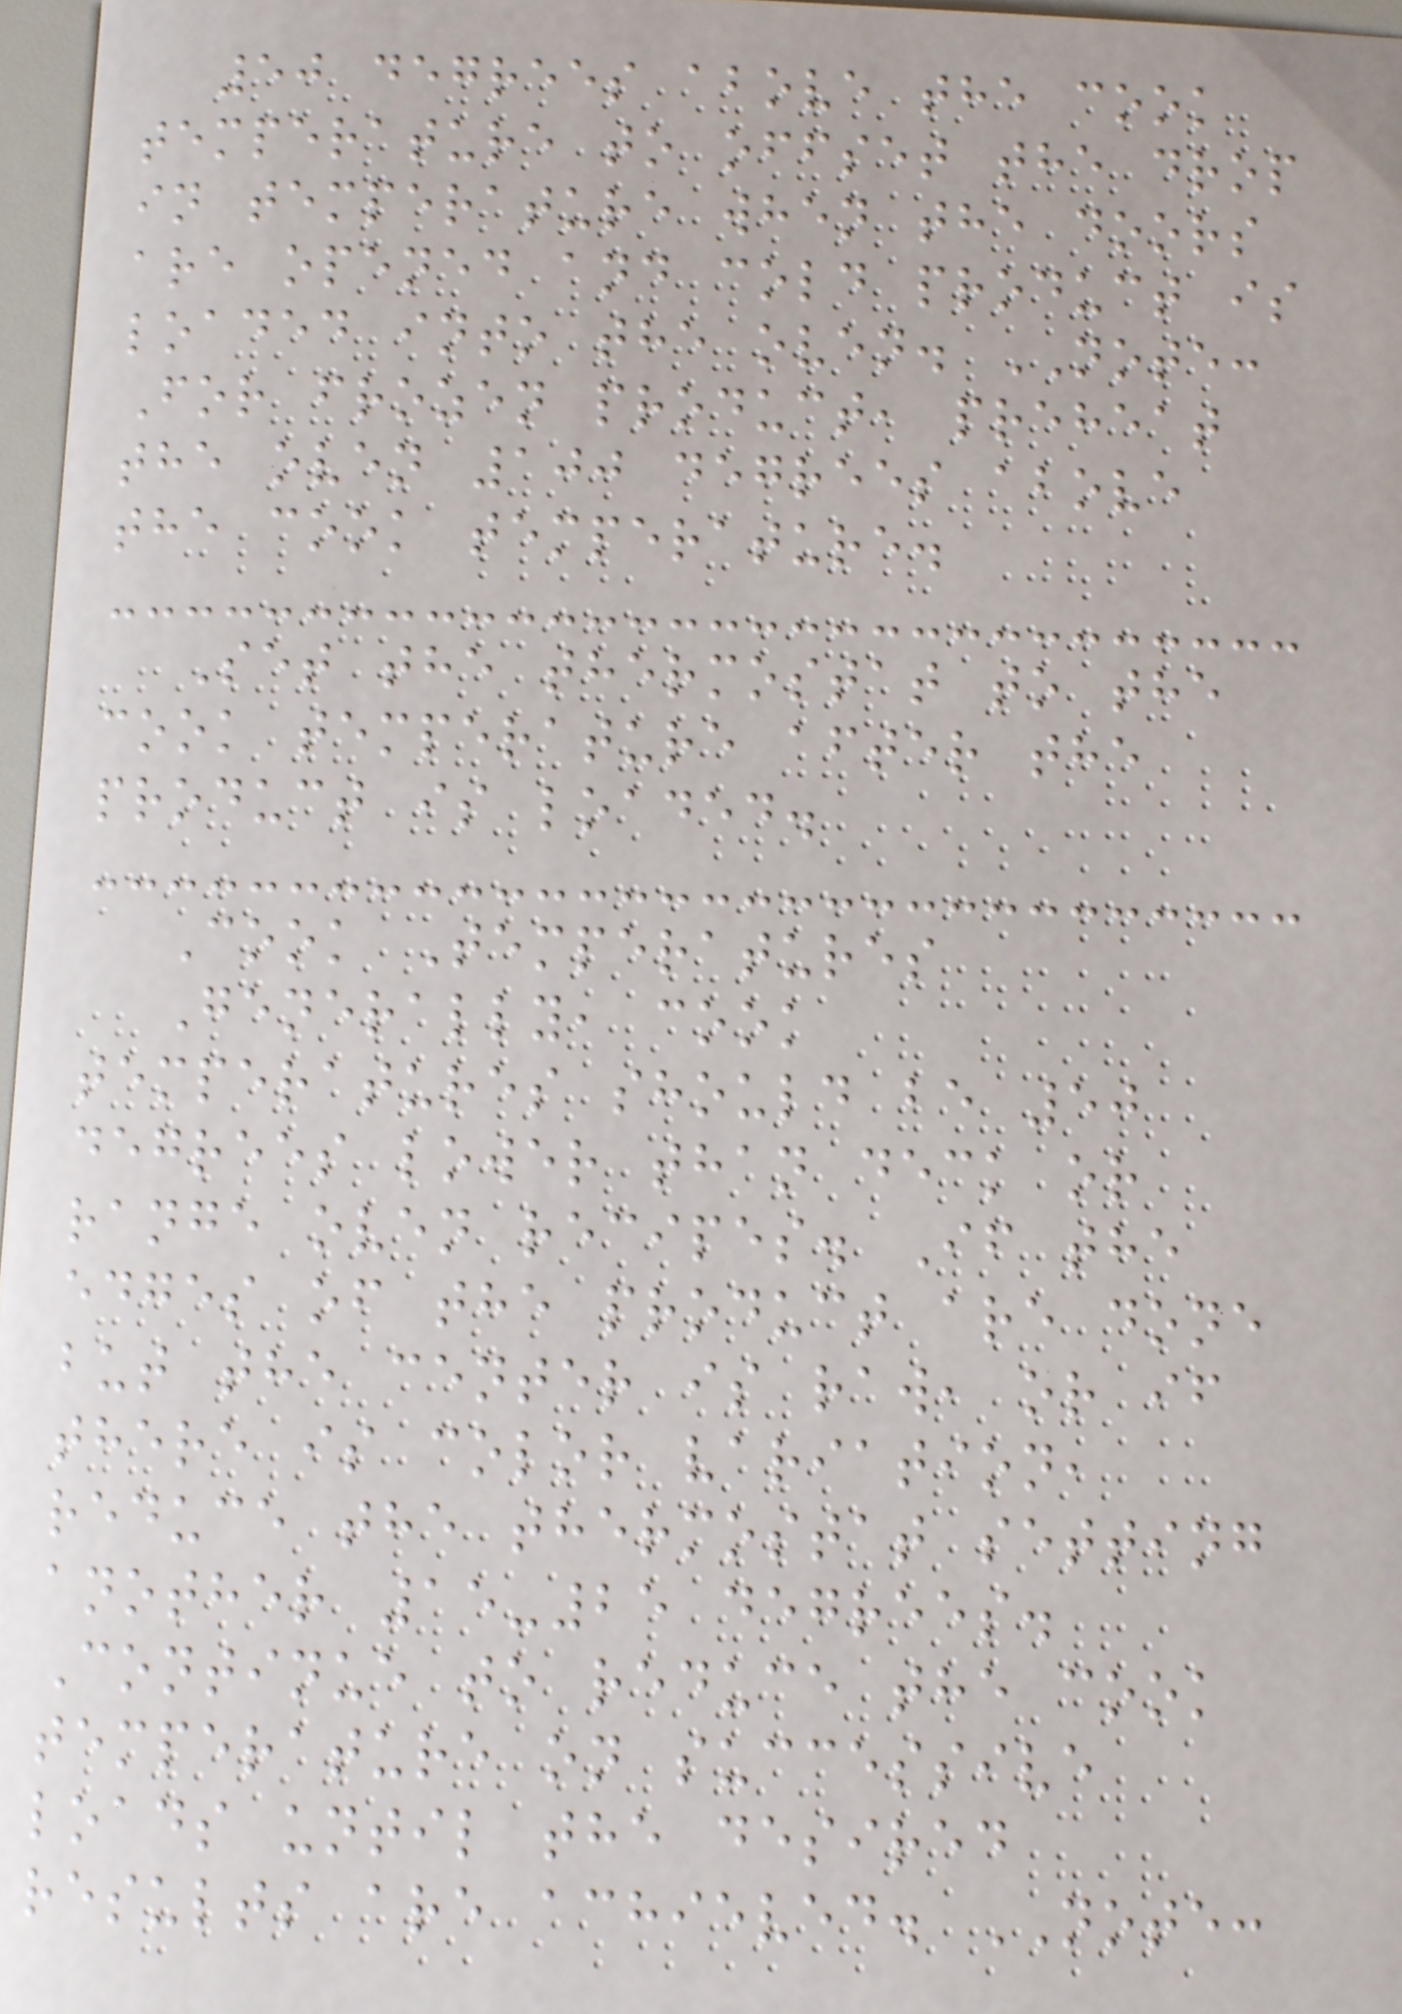50 degrees above the cook
temperature to offset the drop
in temperature when the doors
are opened and cold product is
loaded into the oven. NOTE:
For frozen product, preheat
the oven 100 degrees above
the cook temperature.
Set the thermostat to the
cook temperature after the
product is loaded.
Cook Temperatures
Generally, cook
temperatures should be 50
degrees lower than deck or
range oven recipes. If the
edges of the product are done
but the center is raw, or if
there is color variation,
reduce the thermostat setting
another 15-25 degrees.
Continue to reduce the cook
temperature on successive
loads until the desired
results are achieved. NOTE:
